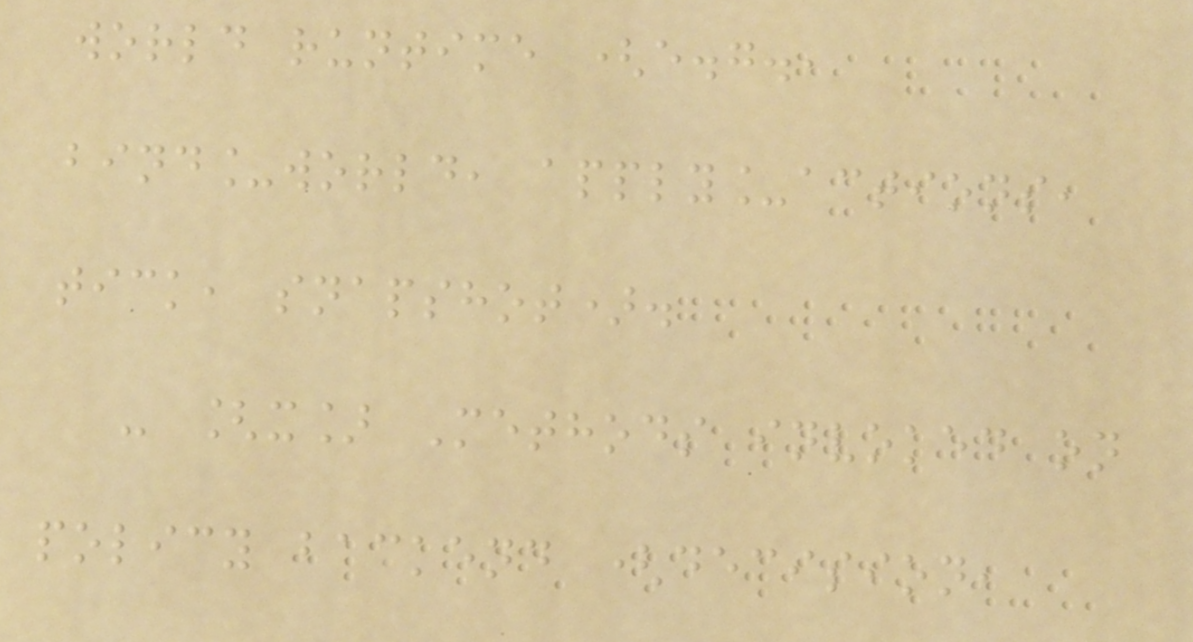world runtime (e.g.,
bind_world, apply_actions,
tick, snapshot).
- [x] Methods invoked on
policy backend (decision,
